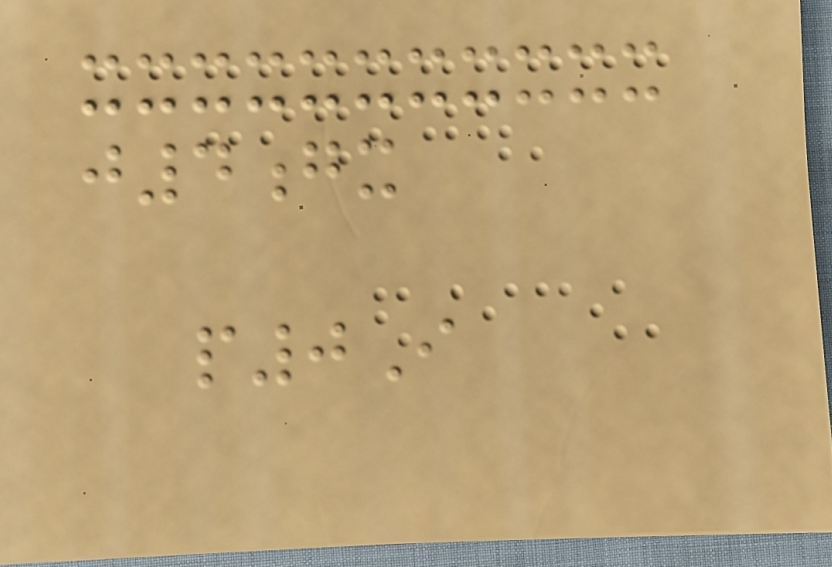j4gx
p0I
